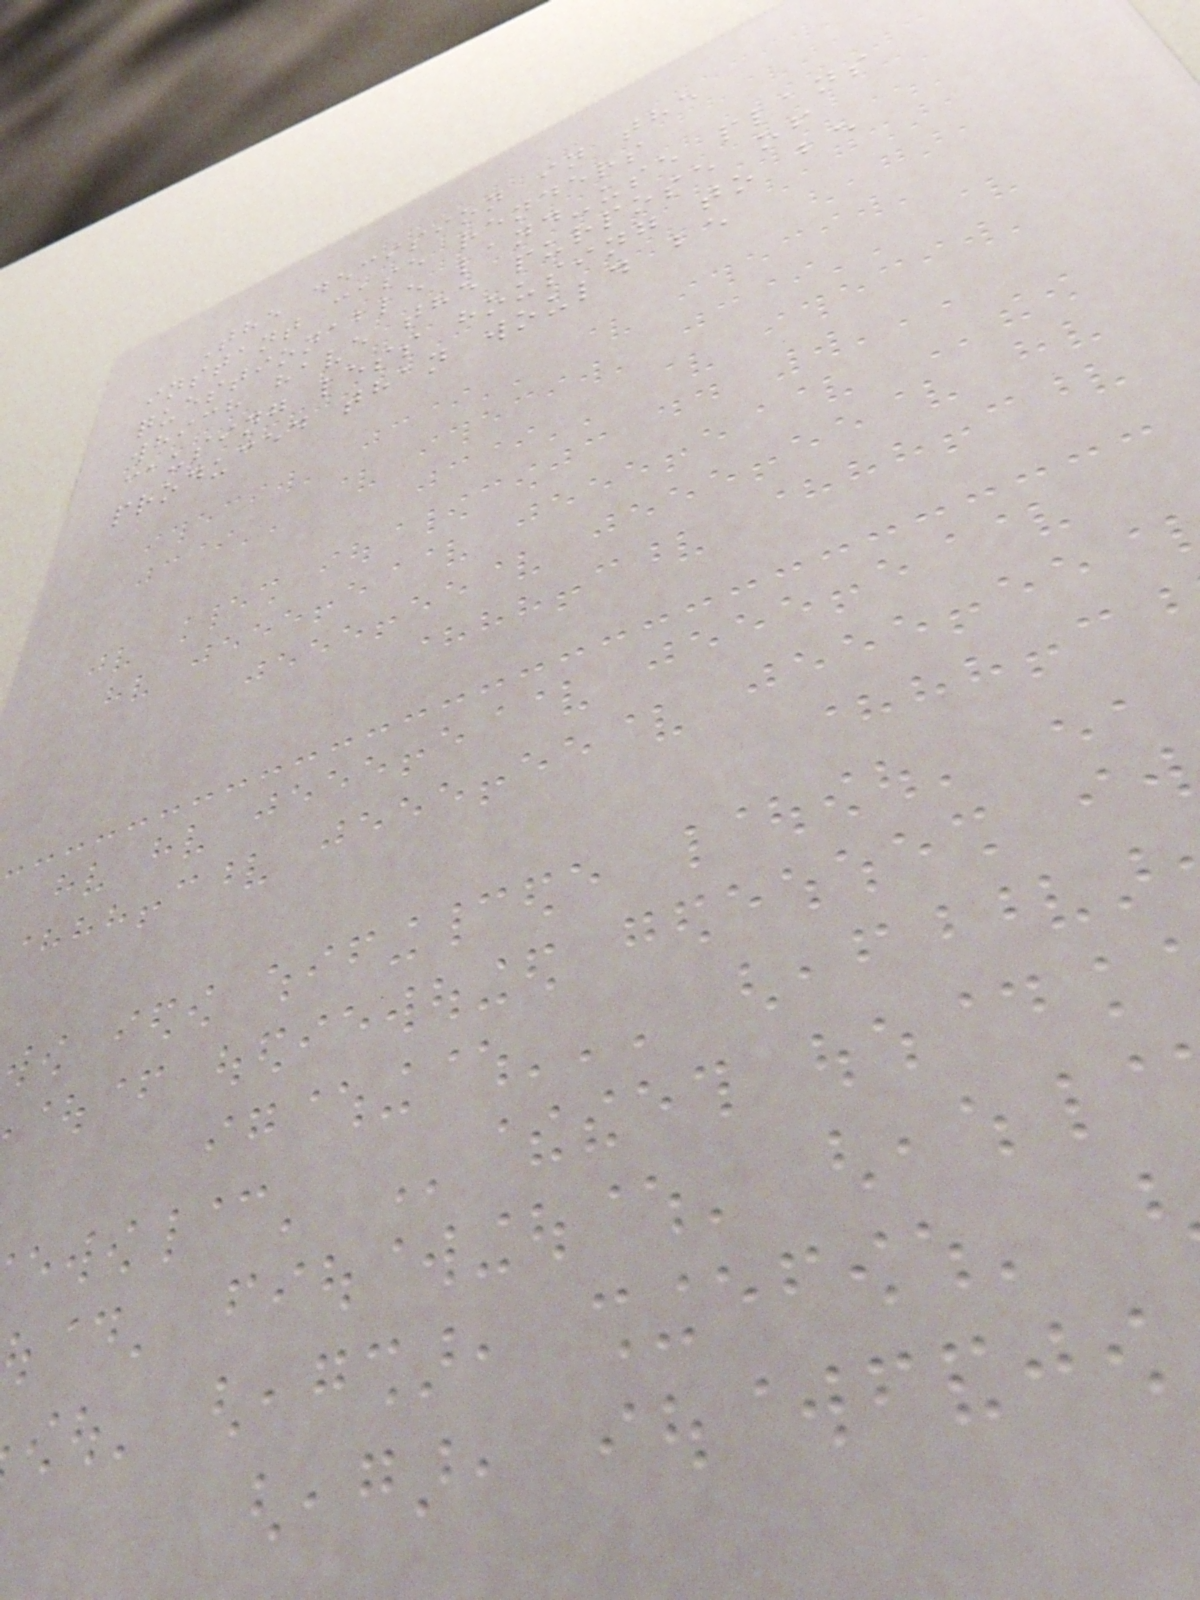The decision in the
instant case renders
questionable land-use plans
which have the purpose of
causing less housing to be
produced than would be
